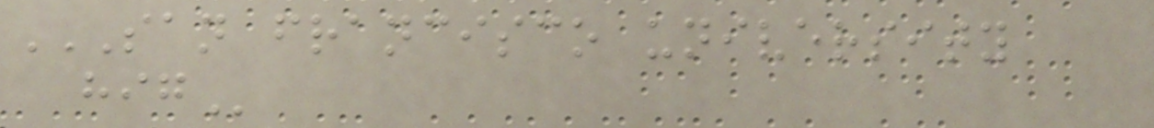SAN FRANCISCO UNIVERSITY
HIG
